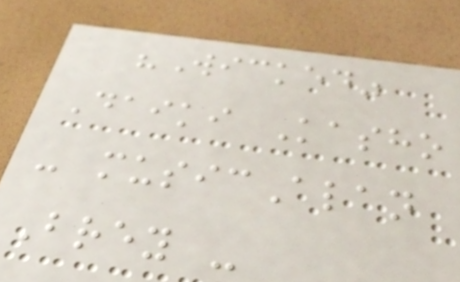"Wicked"
Daiki Kasho
- musicAlan
Brey -
